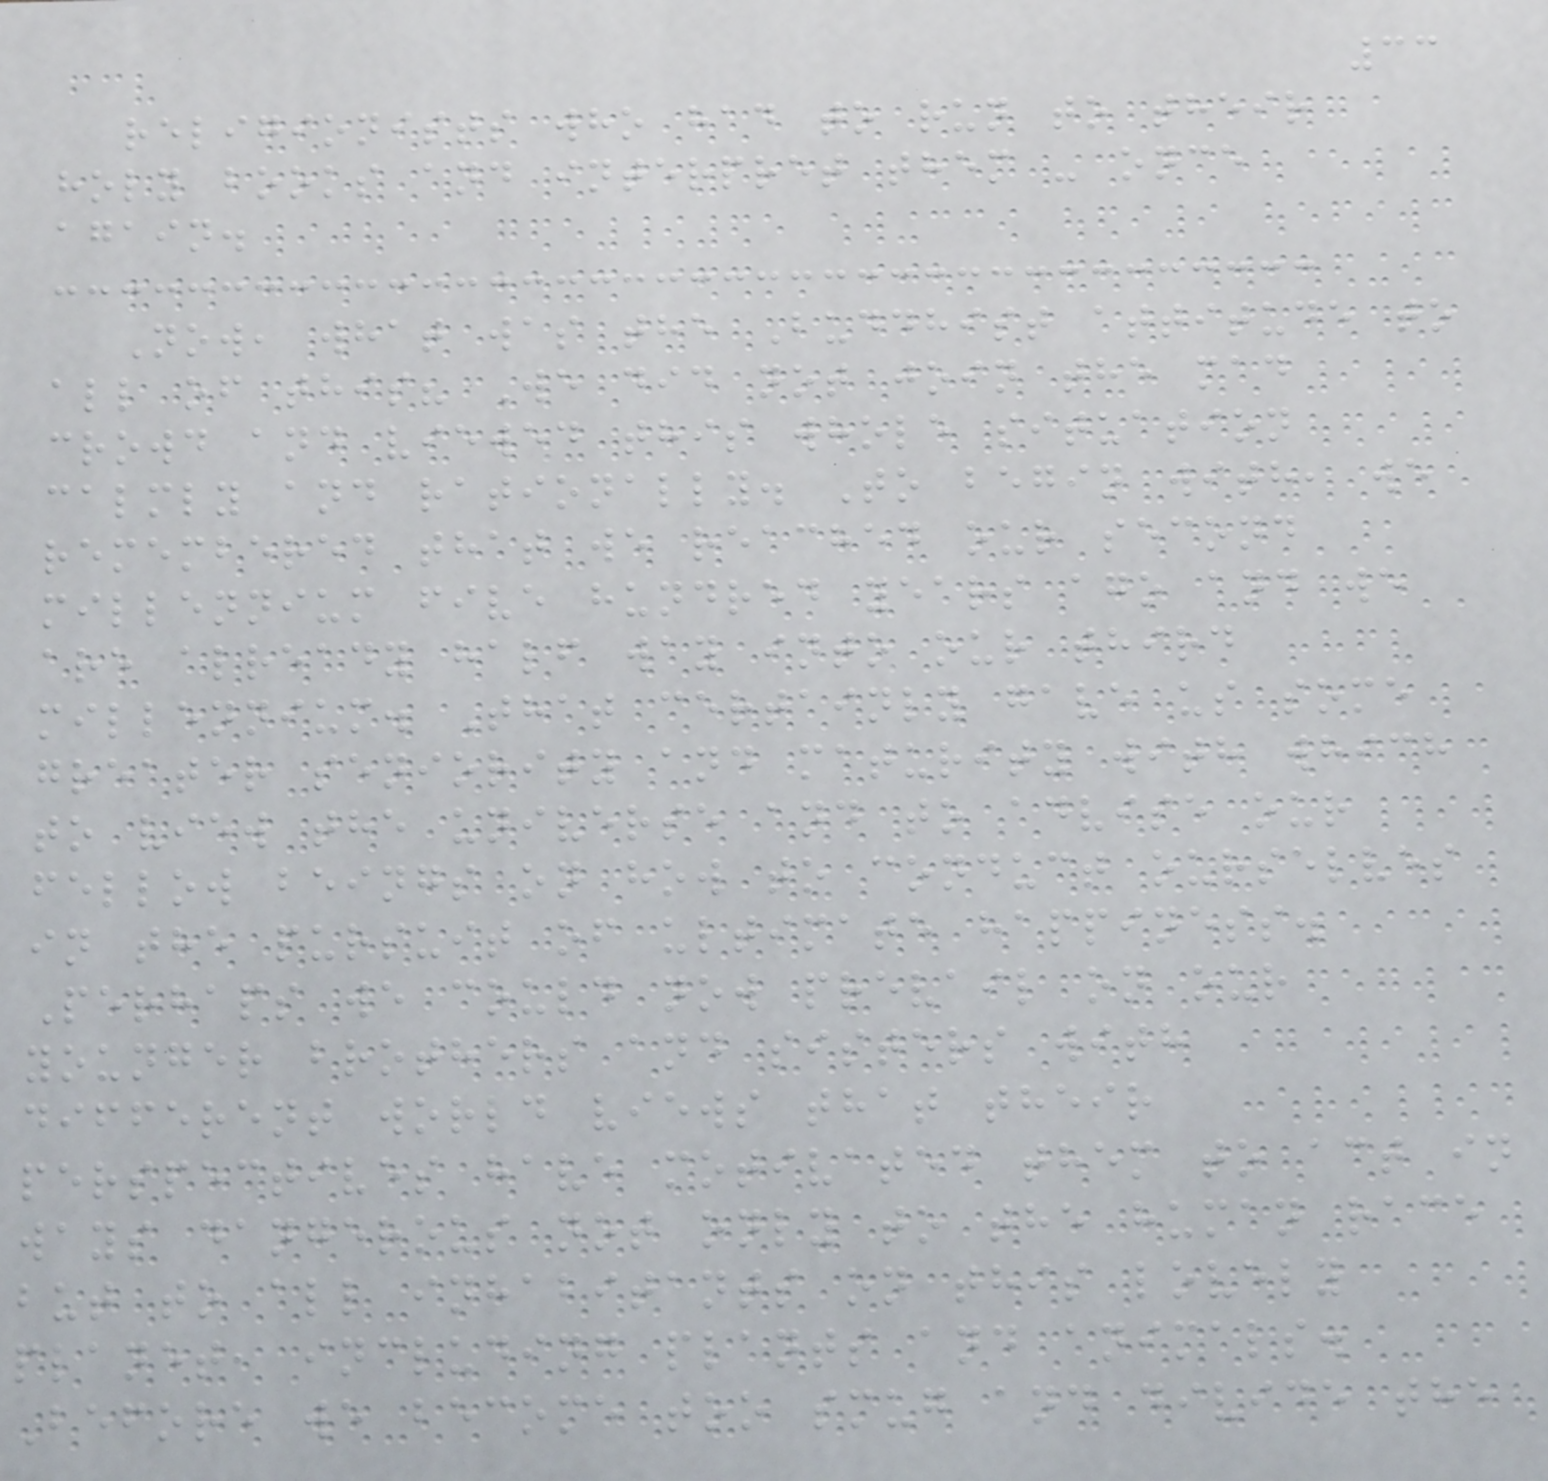33
religionists who had to run to their
holy books and interpret them - once
again.
Now, what was the Buddhist attitude to
all of this? We did not join the mad
crowd and viewed this whole situation
calmly and rationally. To begin with, we
remembered that we reached our second
millennium five hundred years ago and we
are already half way into our third
millennium. That certainly gave us some
greater seniority and maturity with which
to view the universe and to advise our
fellow beings on how to conduct ourselves
in the pursuit of ultimate happiness.
Perhaps we could now prevail on our
younger brothers and sisters with
different world views that their
perspectives have motivated them to act in
ways dangerous not only to the human race
but to all inhabitants on this lovely
planet, including plants and animals.
Before we become too smug and divide the
